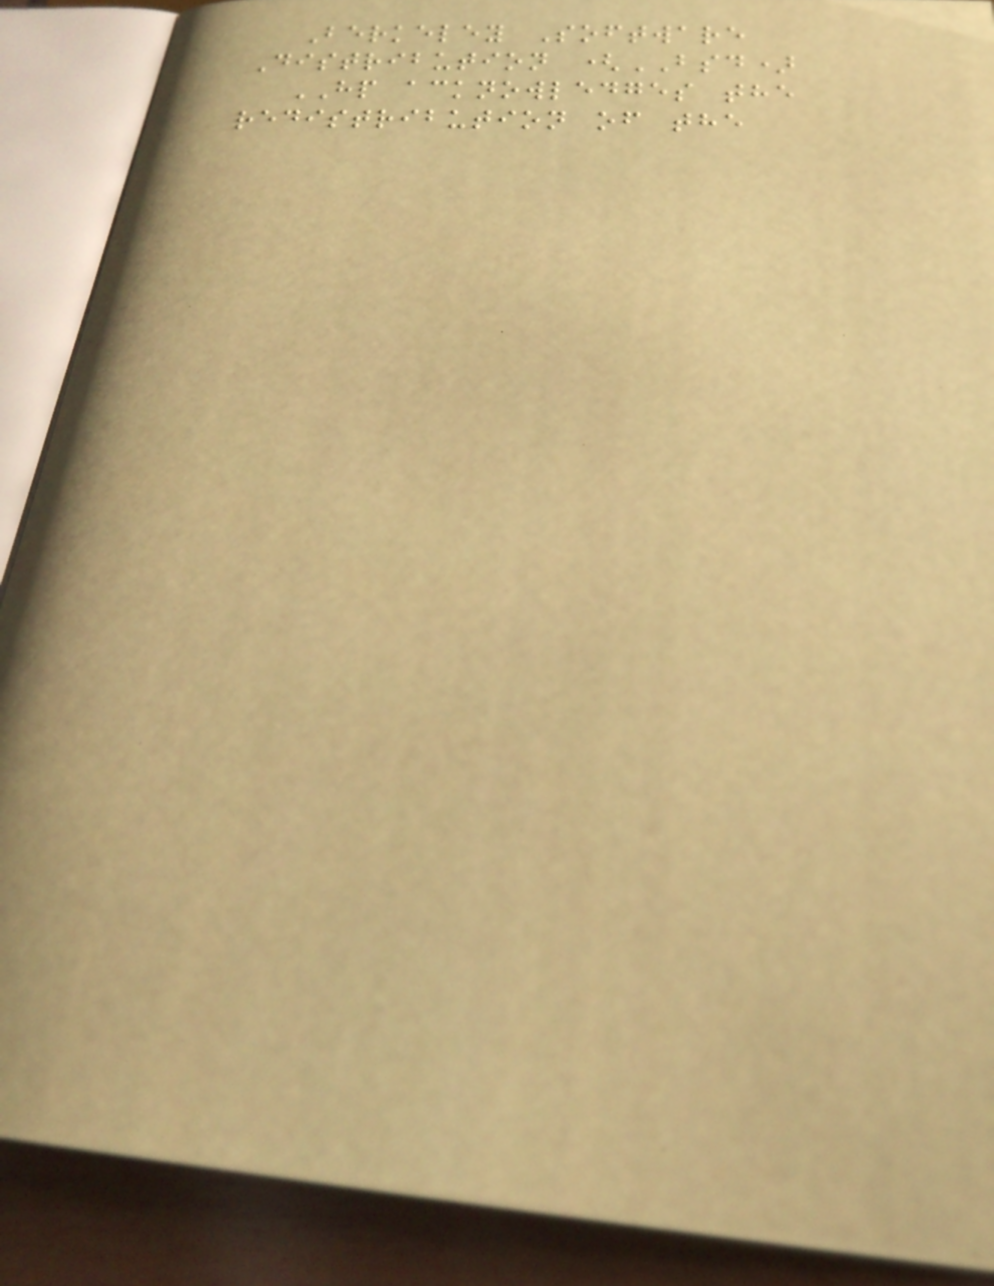Berkeley Software
Distribution (BSD)
HP acknowledges the
redistribution of the
